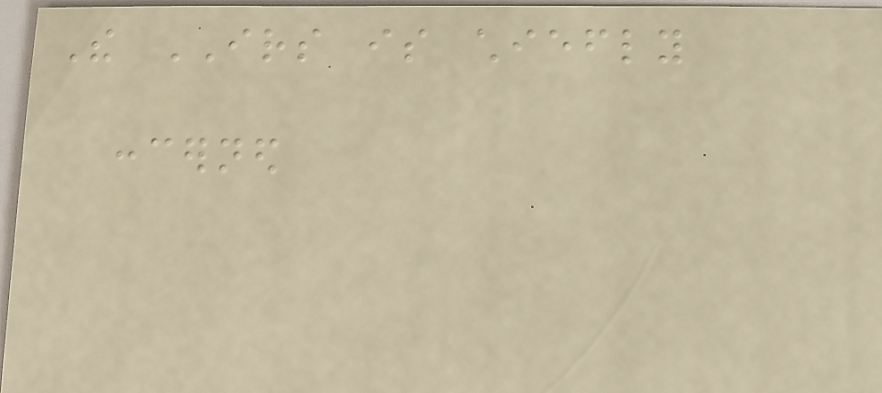The IRS is chiefly
concerned
